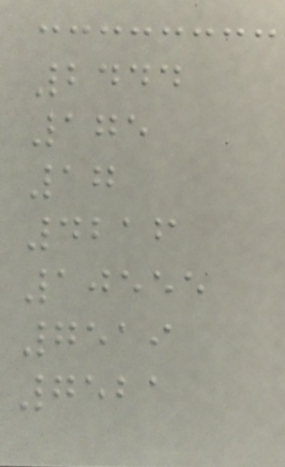2444
175
17
4216
10555
7519
7521
